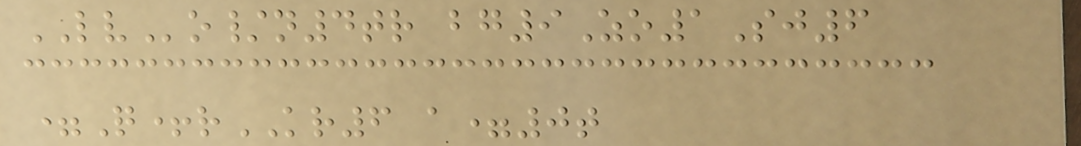LVo/n4tr bg9Zo1Sj6
=Q+rKR6 a=0t
